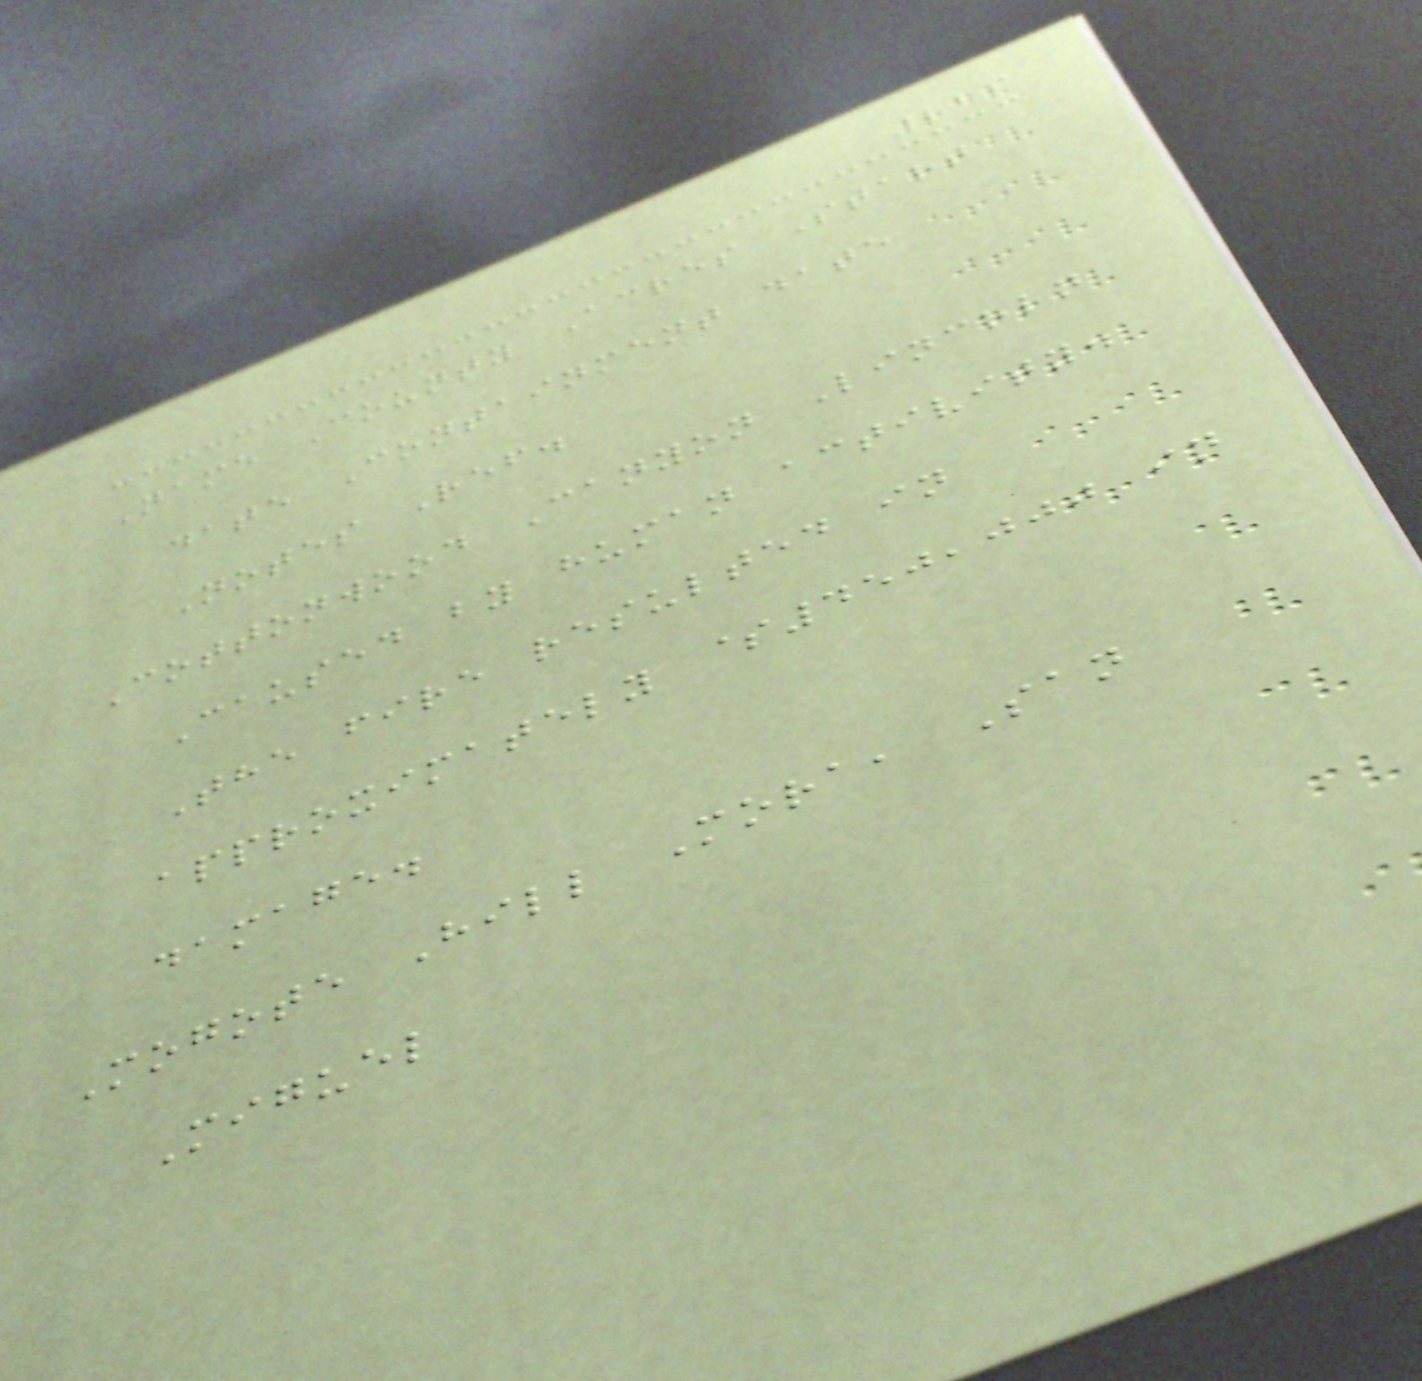229
Name County Acres Start
date Containment date
Notes Ref.
Cottonwood Canyon Lincoln
Caused by human activity.
The fire resulted in
approximately $450,000 in
damage.
Mogote Hill Mora, San
Miguel
